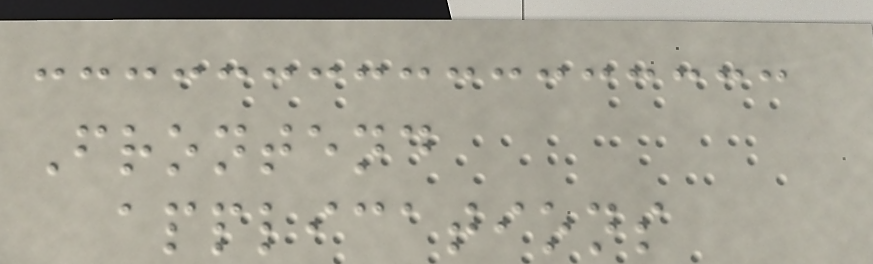Frontend
applications
